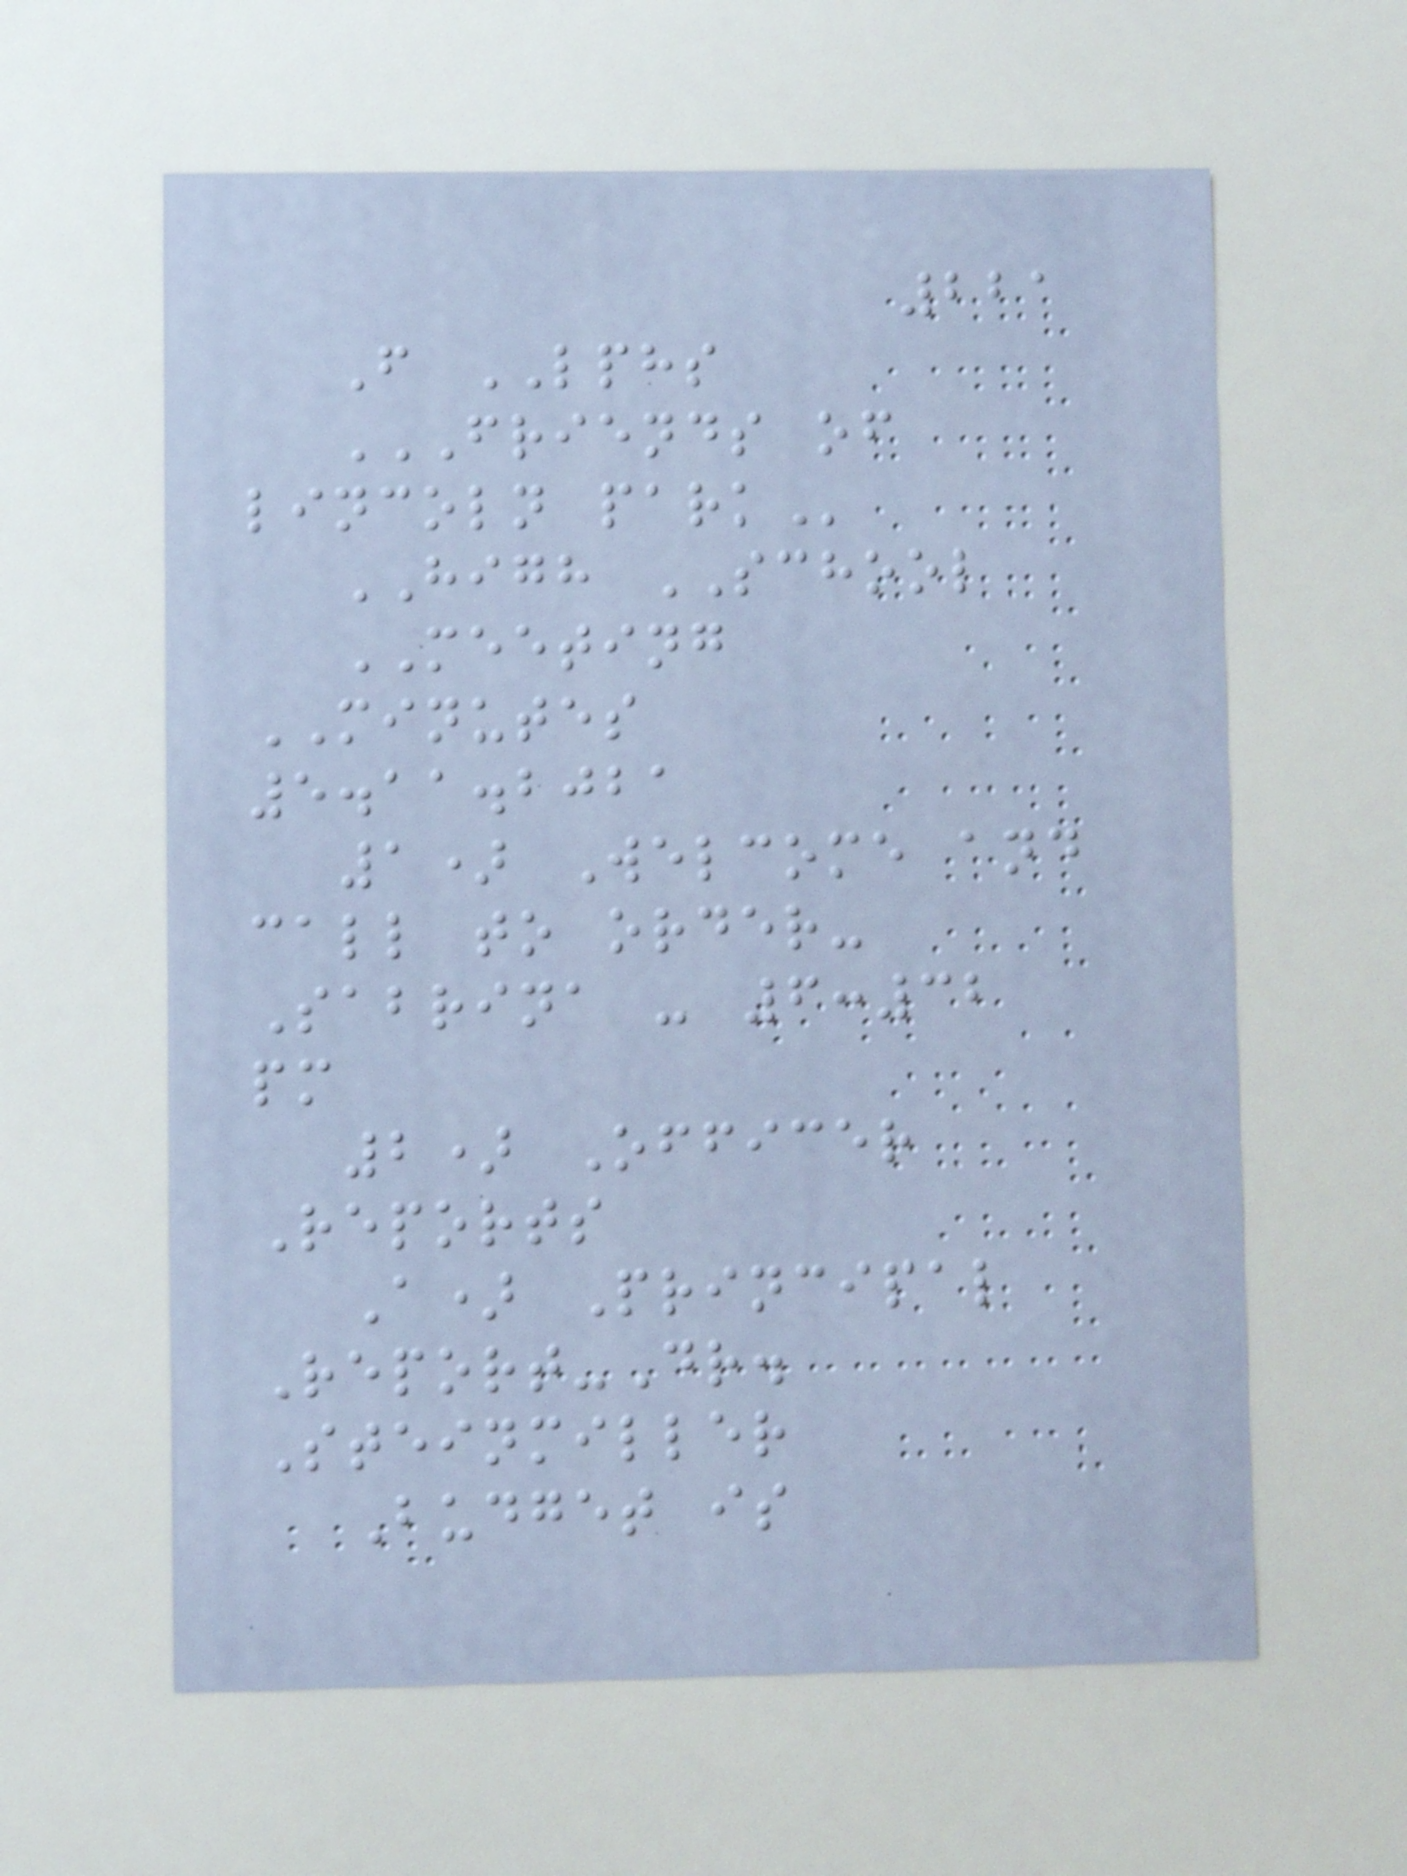221
F LPHS
FRIENDS OF
LINCOLN PARK
HIGH SCHOOL
MEETING
MINUTES
5.11.2021
1) Welcome and
call to order-
Sabrina - 6:32
pm
2) Officer
Reports
A) Principal
Report-Dr.
Steinmiller
Budget is
